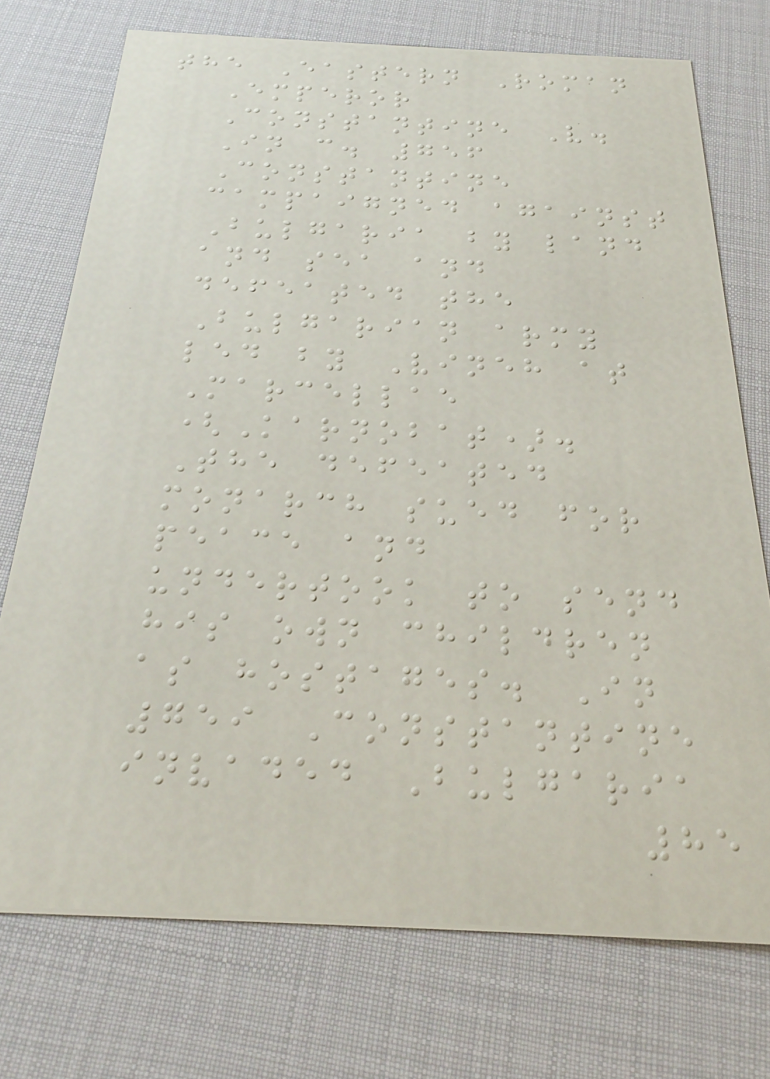the Eastern Roman
Emperor
Constantine V.
In c. 756
Constantine
campaigned against
Bulgaria by land
and sea and
defeated the
Bulgarian army
led by Vineh at
Marcellae
(Karnobat).
The defeated
monarch sued for
peace and
undertook to send
his own children
as hostages. In
759 Constantine
invaded Bulgaria
85
